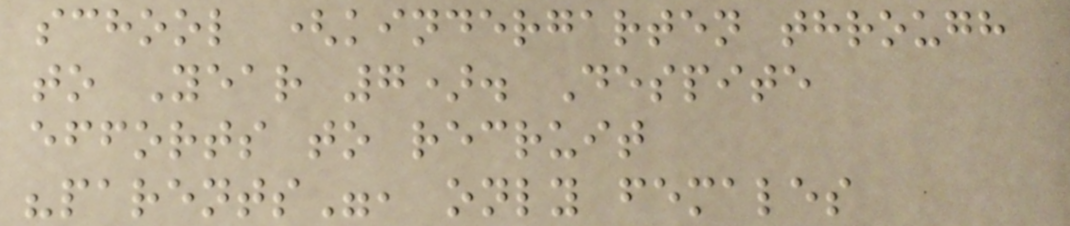school (kindergarten through
to Year 7). Despite
efforts to recruit
"parents", only females
